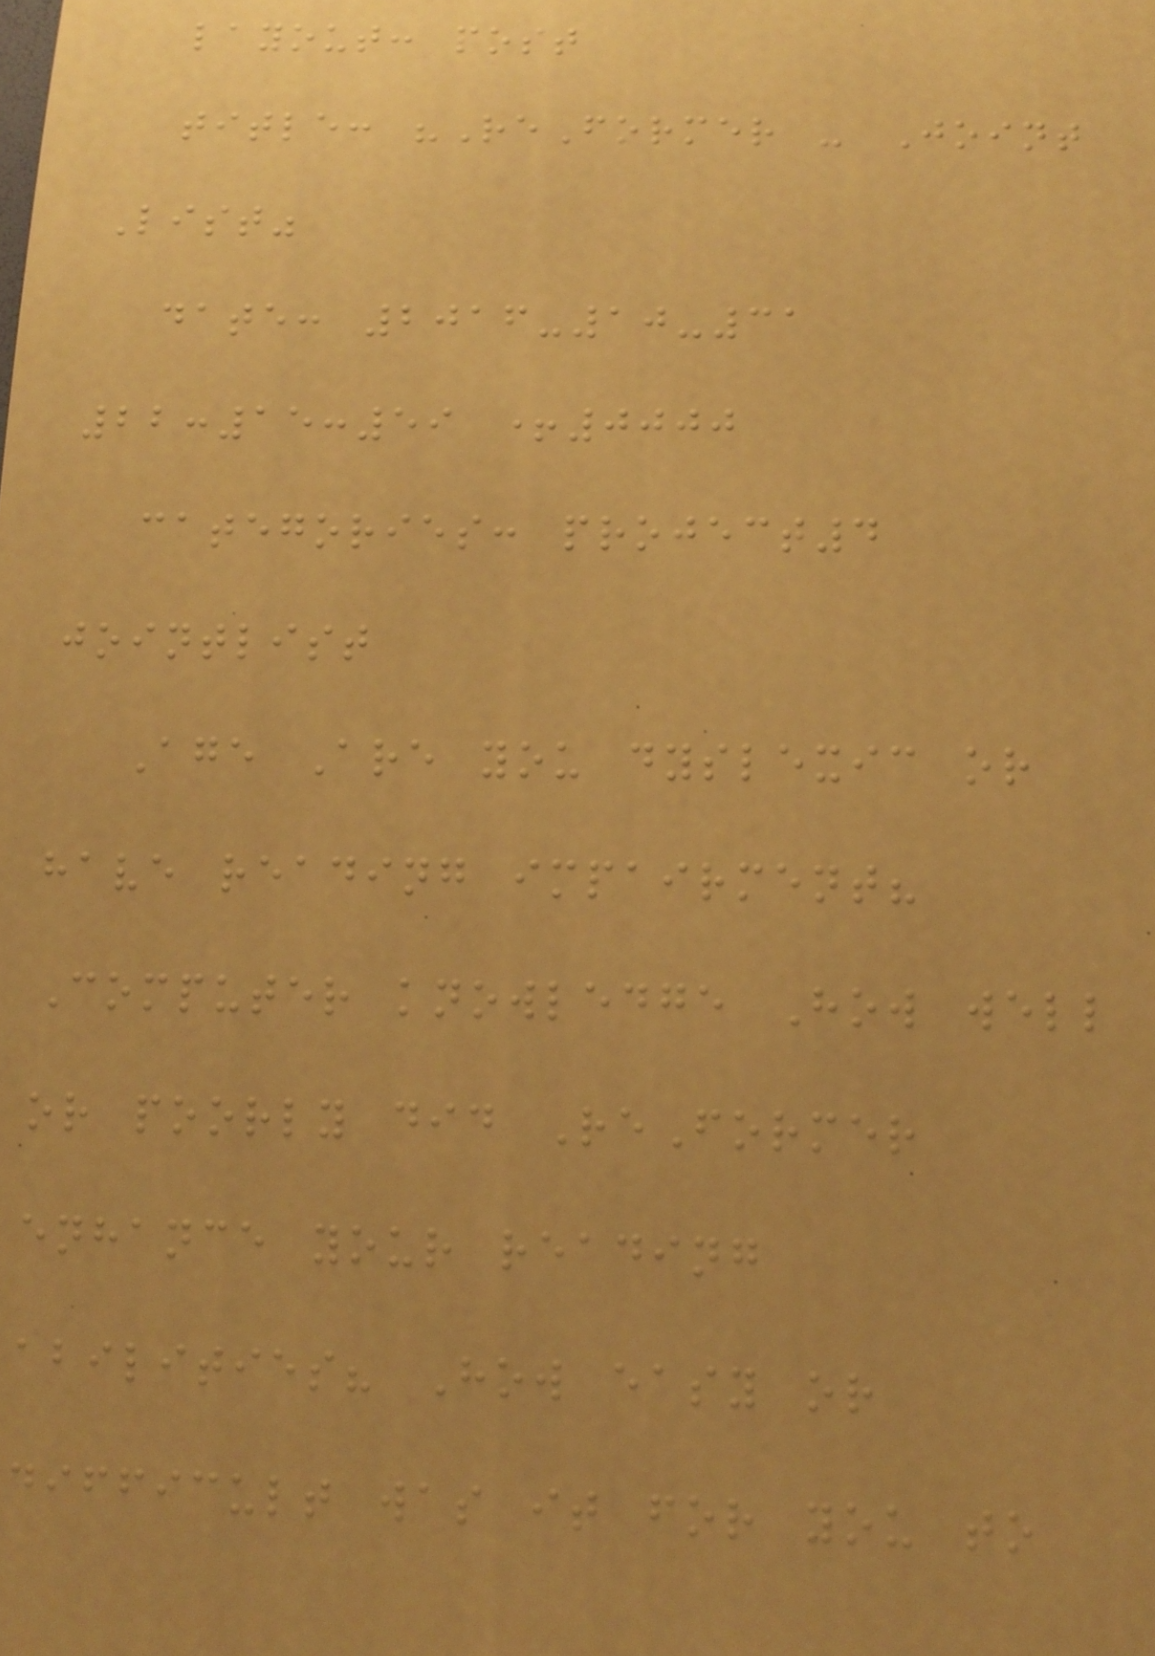layout: post
title: "ReFormer - Joint
List"
date: 2016-10-31
22:15:59 +0000
categories: project4
jointlist
Age Are you dyslexic or
have reading impairment?
Computer knowledge How well
or poorly did ReFormer
enhance your reading
abilities? How easy or
difficult was it for you to
